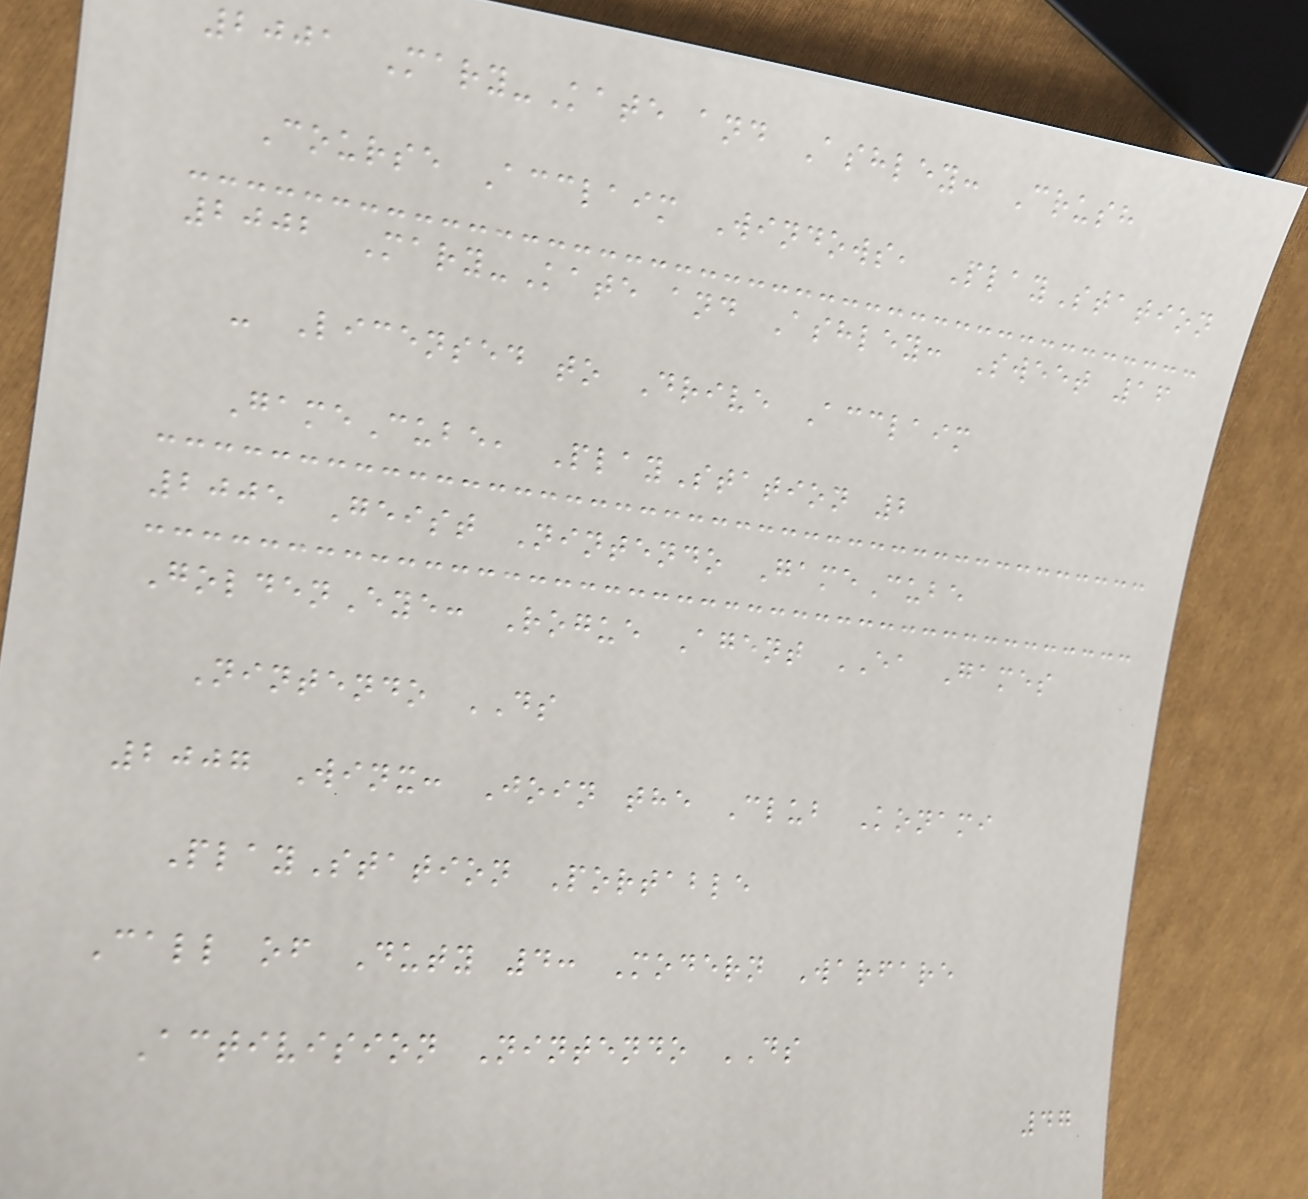2001 Mary-Kate and Ashley: Crush
Course Acclaim Windows, PlayStation
2002 Mary-Kate and Ashley: Sweet 16
- Licensed to Drive Acclaim
GameCube, PlayStation 2
2005 Geist Nintendo GameCube
GoldenEye: Rogue Agent EA Games
Nintendo DS
2007 Winx: Join the Club Konami
PlayStation Portable
Call of Duty 4: Modern Warfare
Activision Nintendo DS
47
